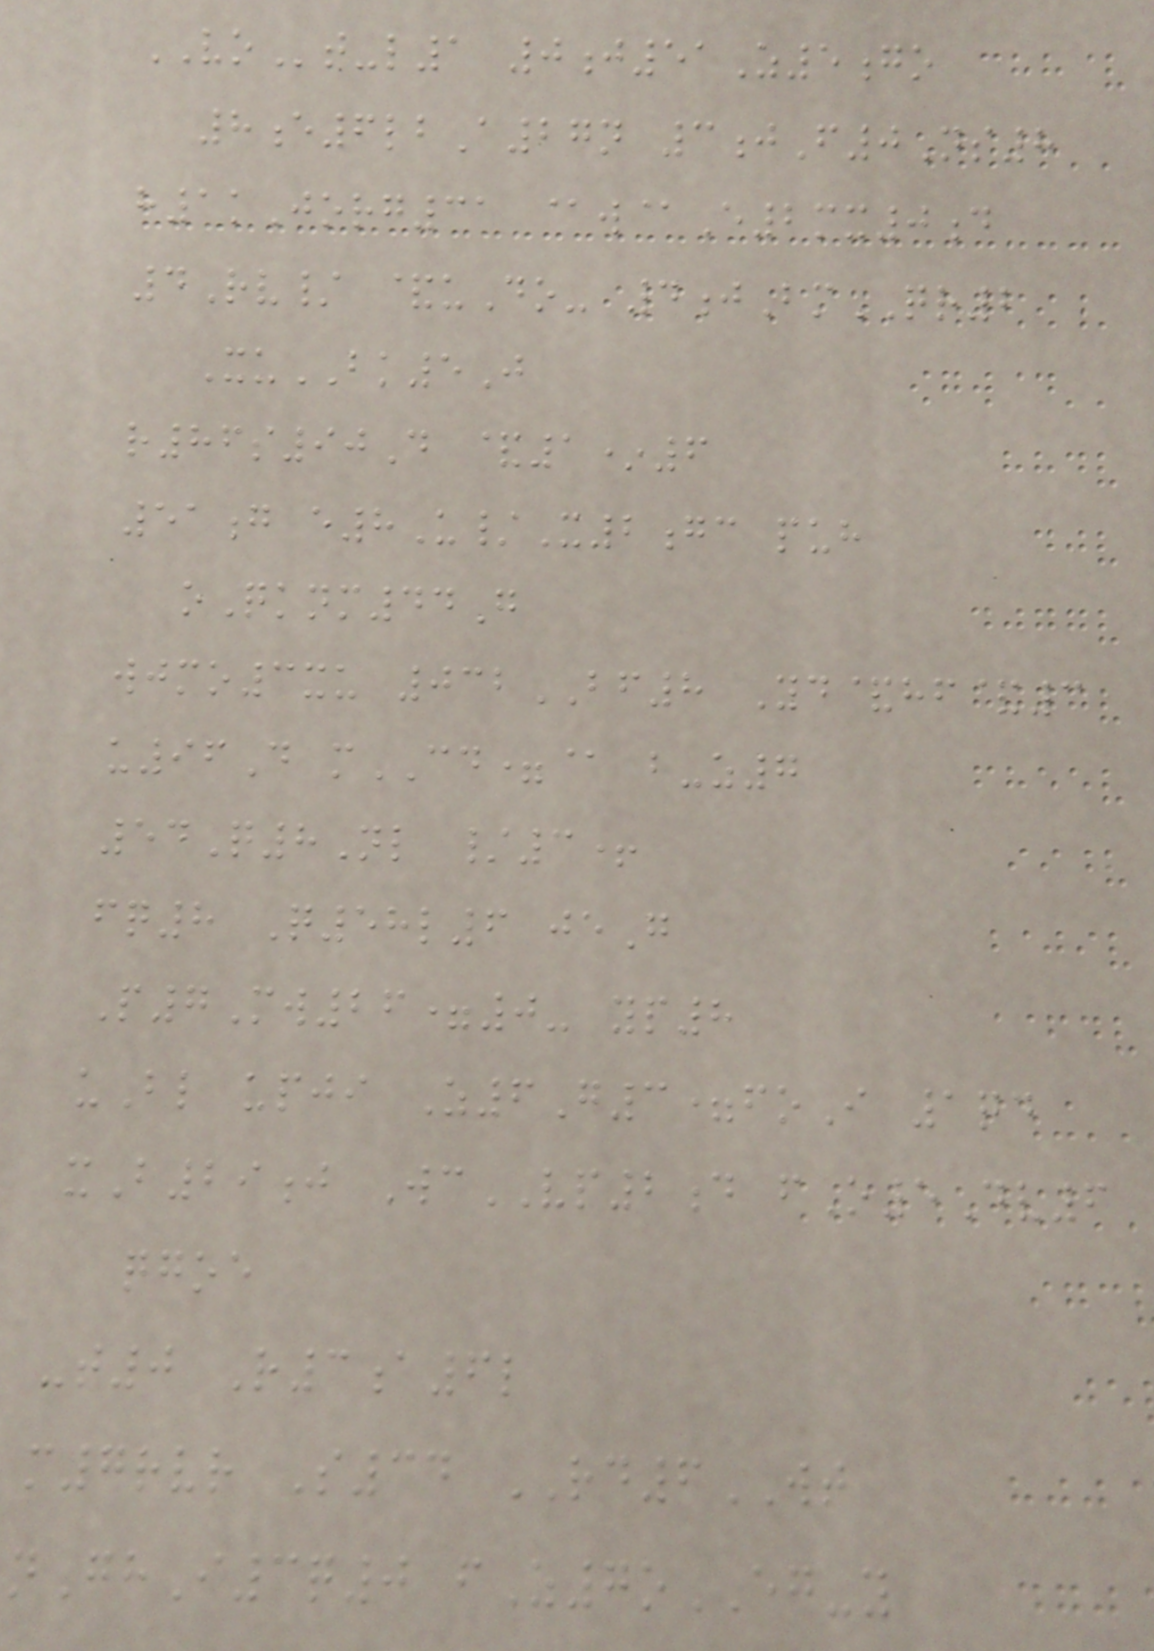VOt-l1 0j51Z5go
8e6lbA27n 3jF0Ns8
h1kJorg31 @w@E2mx0d
4Rv/ &uDo- 4jBmQR2
XuBK5J
r86s90D &1*6
51g e8U/X2gc puh
oQknm44G
wjmo3xu 032BF8 Yd&hf&3
u96D mCD=@ b-z7
54Q8Nl /3+
fq8 Q58l6 jeG
P7Mw26=0- yp8
uBl upji Z6G3=foI 1qd
xB29j WcVP2d fO5Dv6
qgoe
-t0 R3a6l
m7rvr S34 RD6WT
nGhI3q0 fZ7oEG-y
